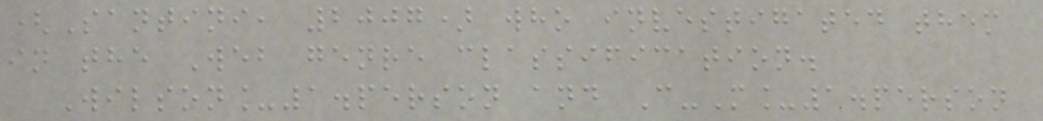(Santini, 2007) who investigated them
in the Web genre classification.
Wilson_1.person and C-M_1.person
